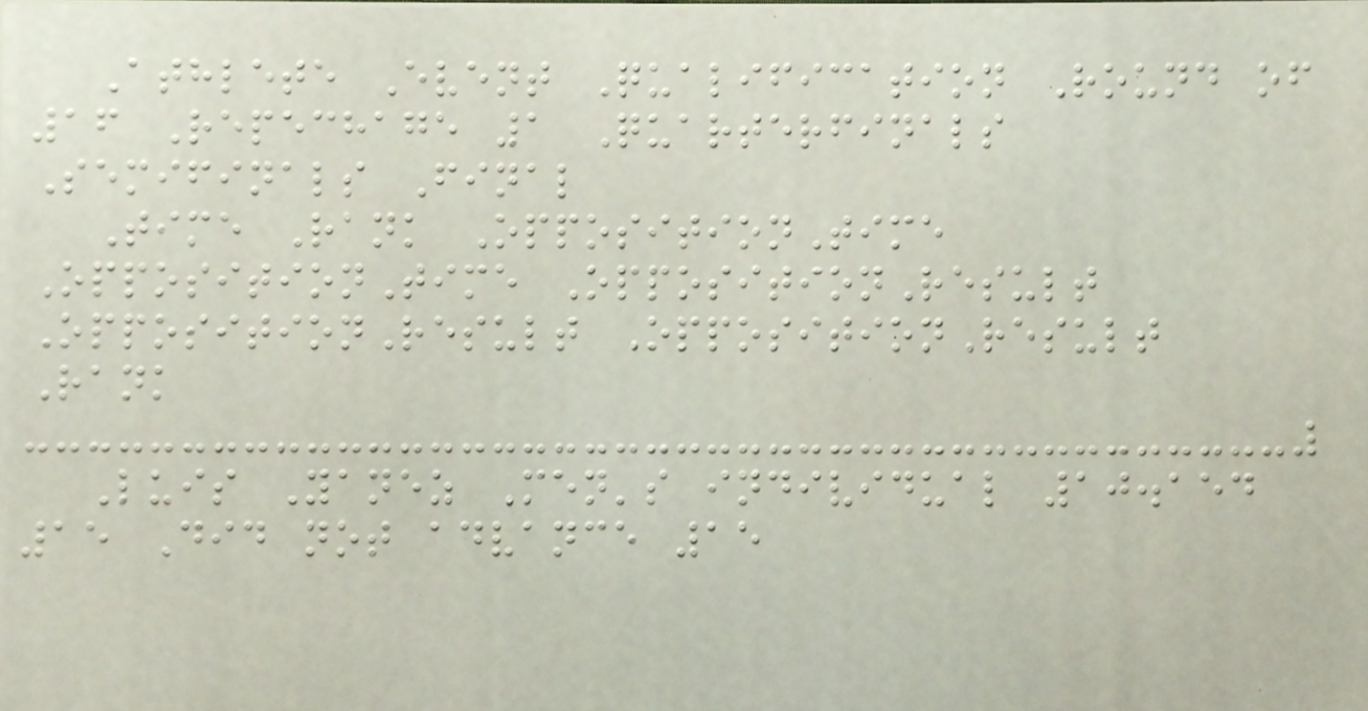Athlete Event Qualification Round of
16 Repechage 1 Quarterfinals
Semifinals Final
Time Rank OppositionTime
OppositionTime OppositionResult
OppositionResult OppositionResult
Rank
Luis Yanez Men's individual 10.154
15 Did not advance 15
